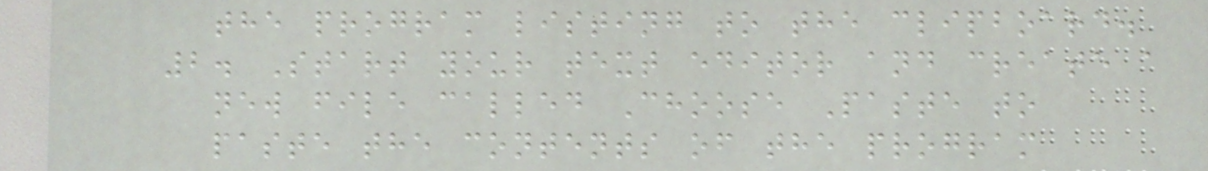the program listing to the clipboard.
2. Start your text editor and create a
new file called Choose Paste to
paste the contents of the program
